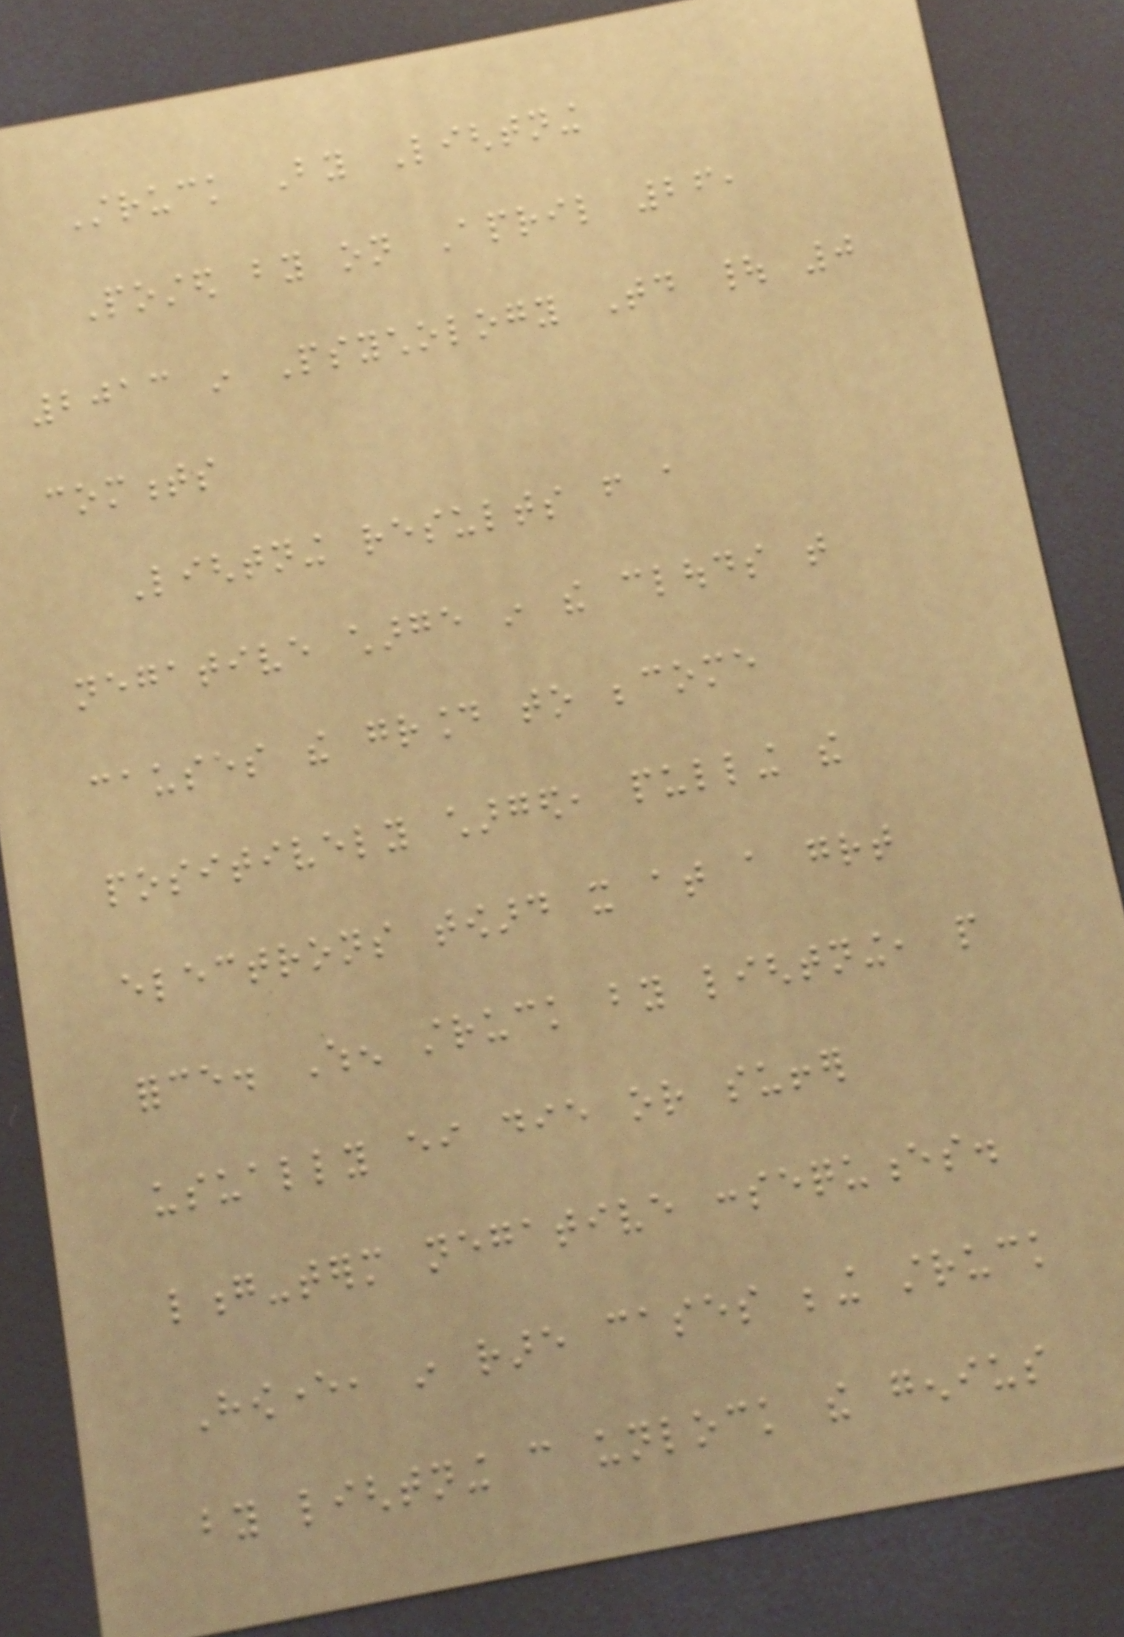Struck By Lightning
Posted by on April 26,
2013 in Psychology Today | 0
comments
Lightning results from a
negative charge in the clouds that
causes the ground to become
positively charged, pulling the
electrons toward it at a great
force. When struck by lightning, people
usually either die or suffer
long-term negative consequences.
However, in rare cases being struck
by lightning can unlock the genius
